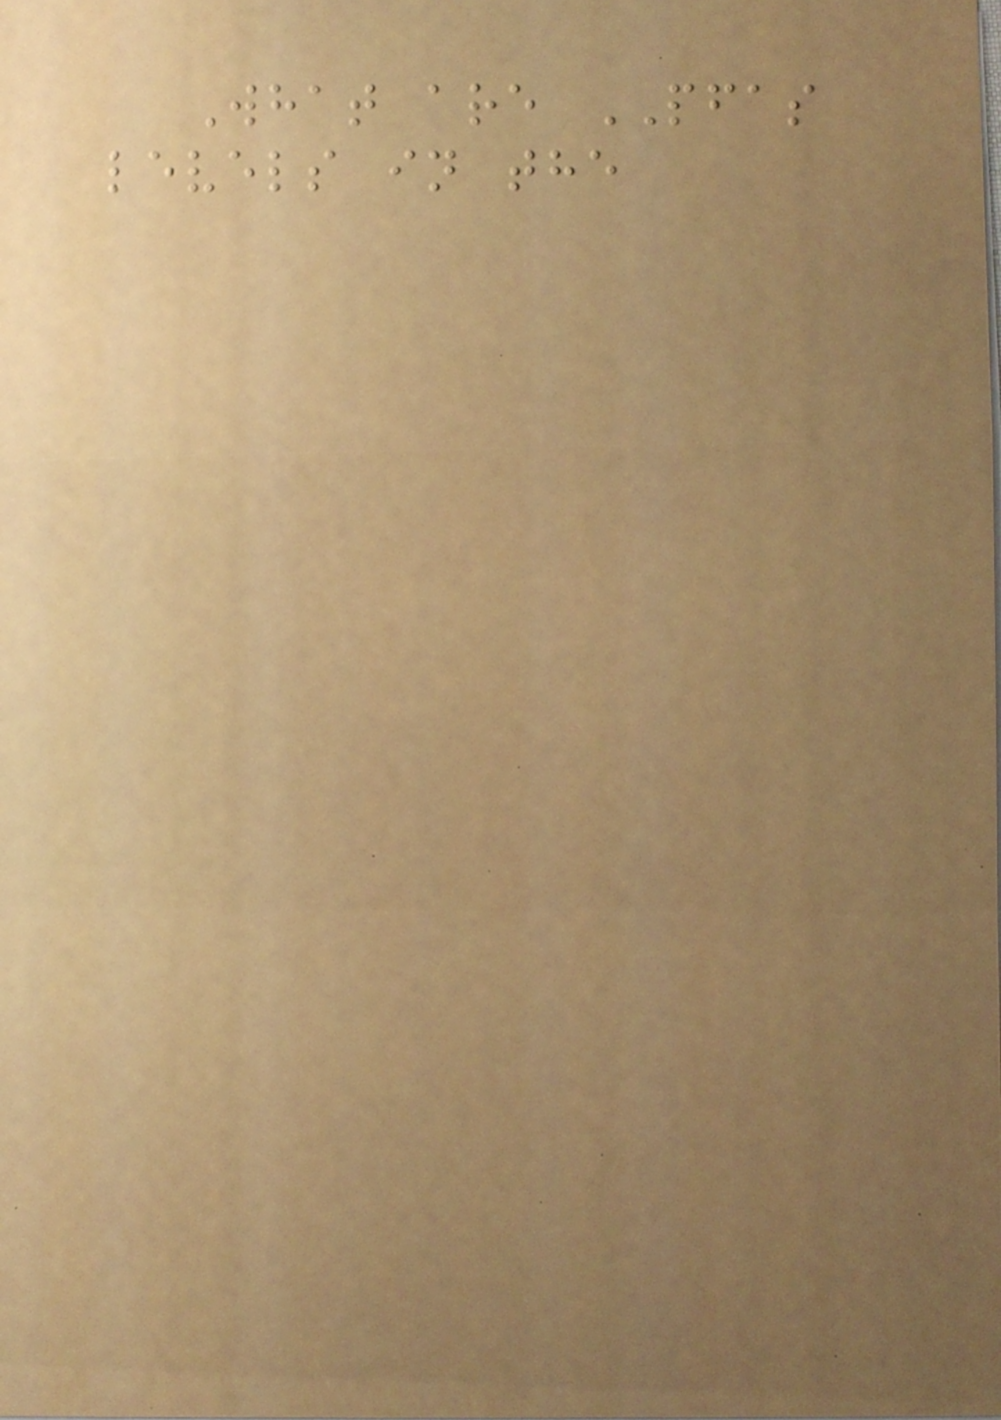What are PFAS
levels in the
